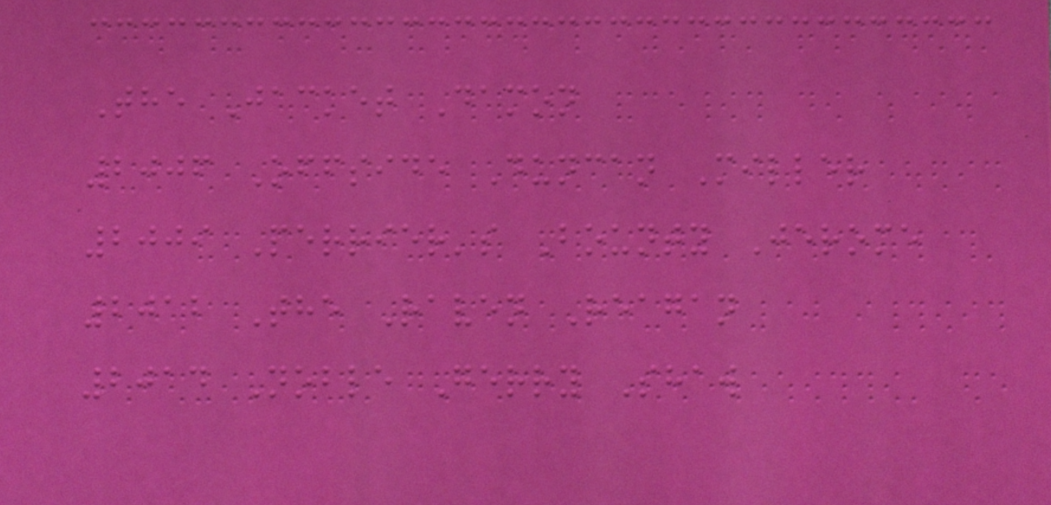The Jacket Damon
2006 Offside Duncan Miller
2009 Perrier's Bounty Jerome
2012 The Raven Reagan
2014 Noble Gerry Shaw
